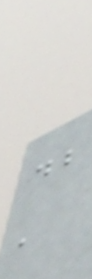db
a
